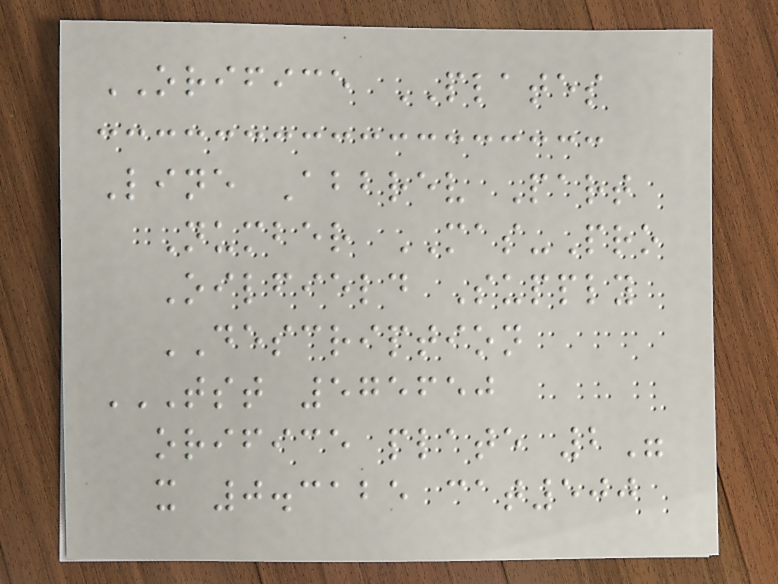ORIFICE PLATES
Line Abbrev Part
Number MAS-Pro
Oilfield Supply
DESCRIPTION
TST 575650
ORIFICE PLATE 2"
X 0.3125 CAT500
